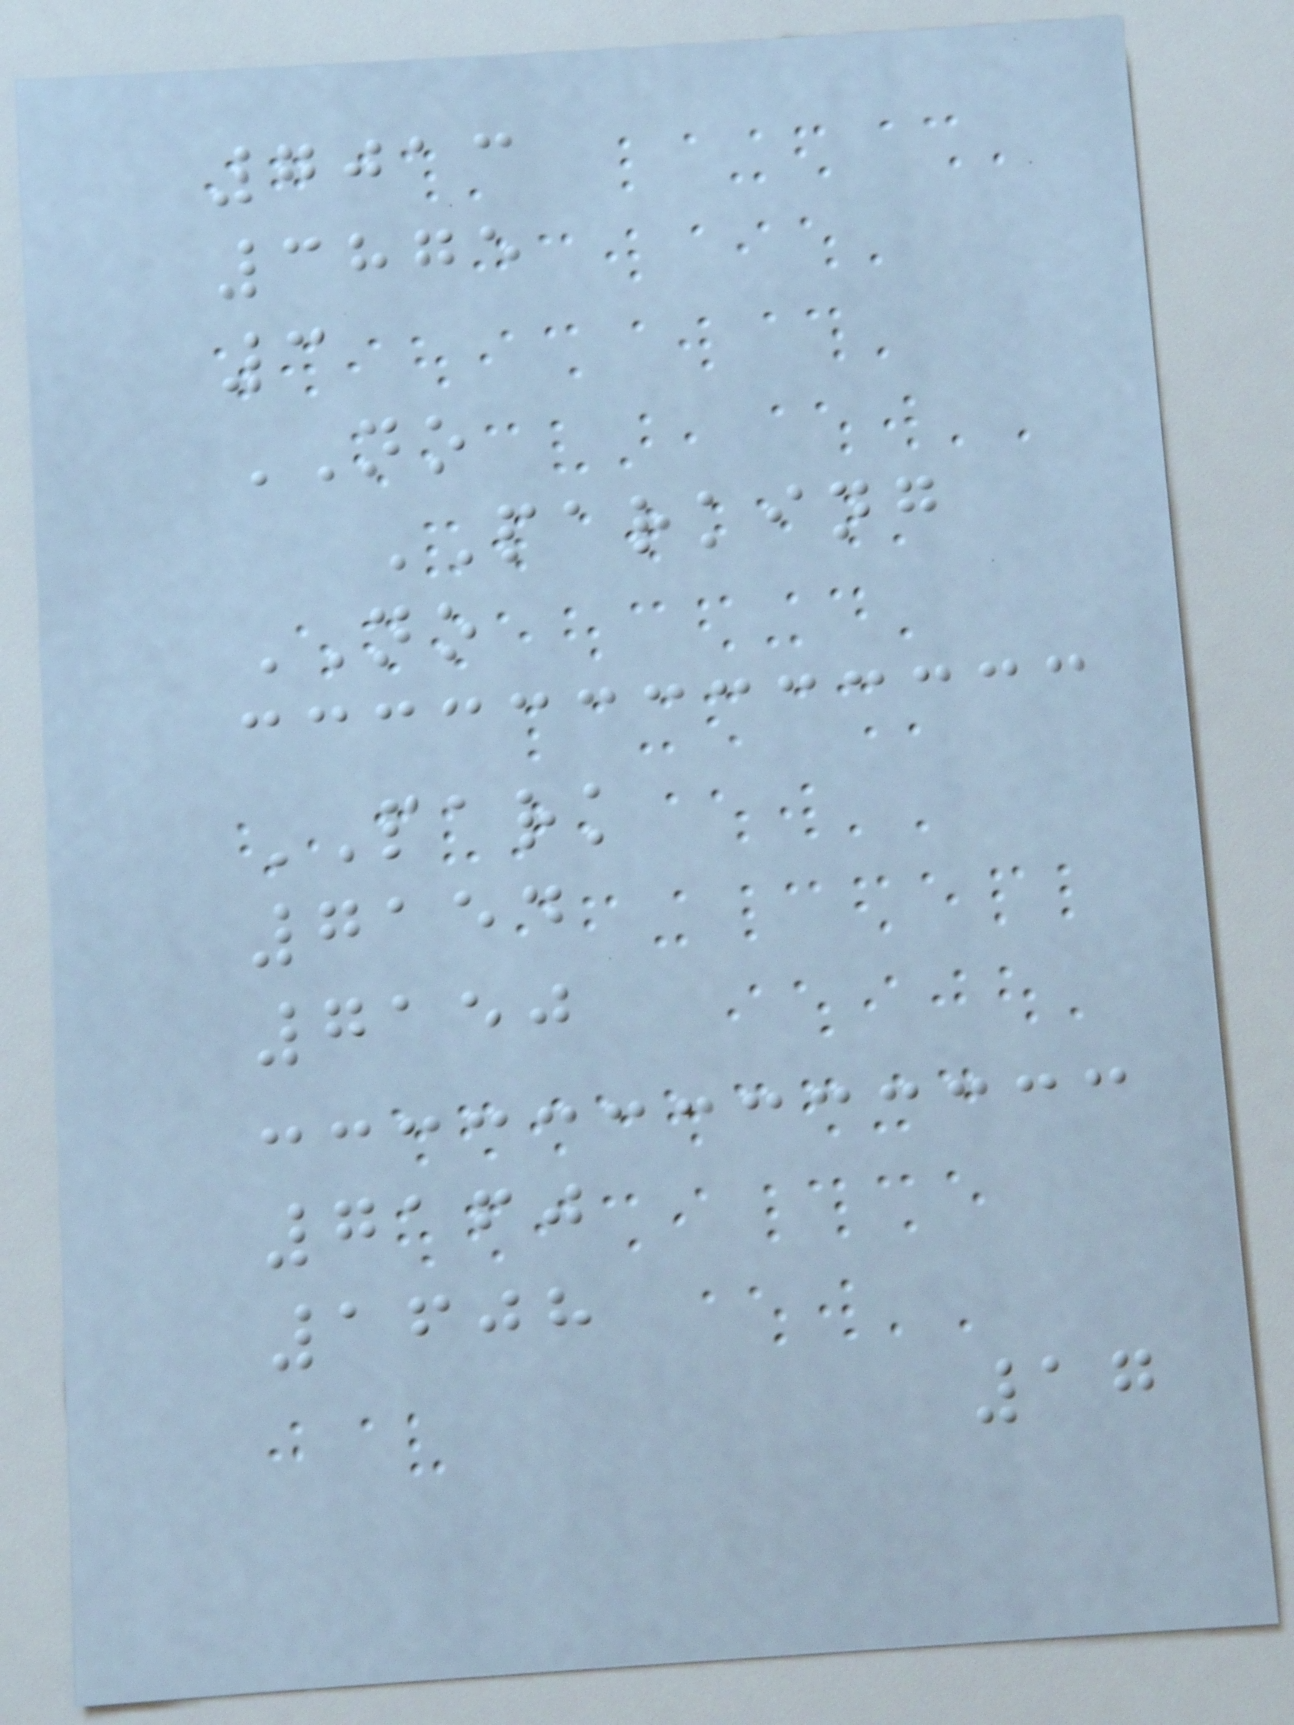7013
3875
3
NO
PARKING
NO
PARK
7154
7150
7160
1608
17
